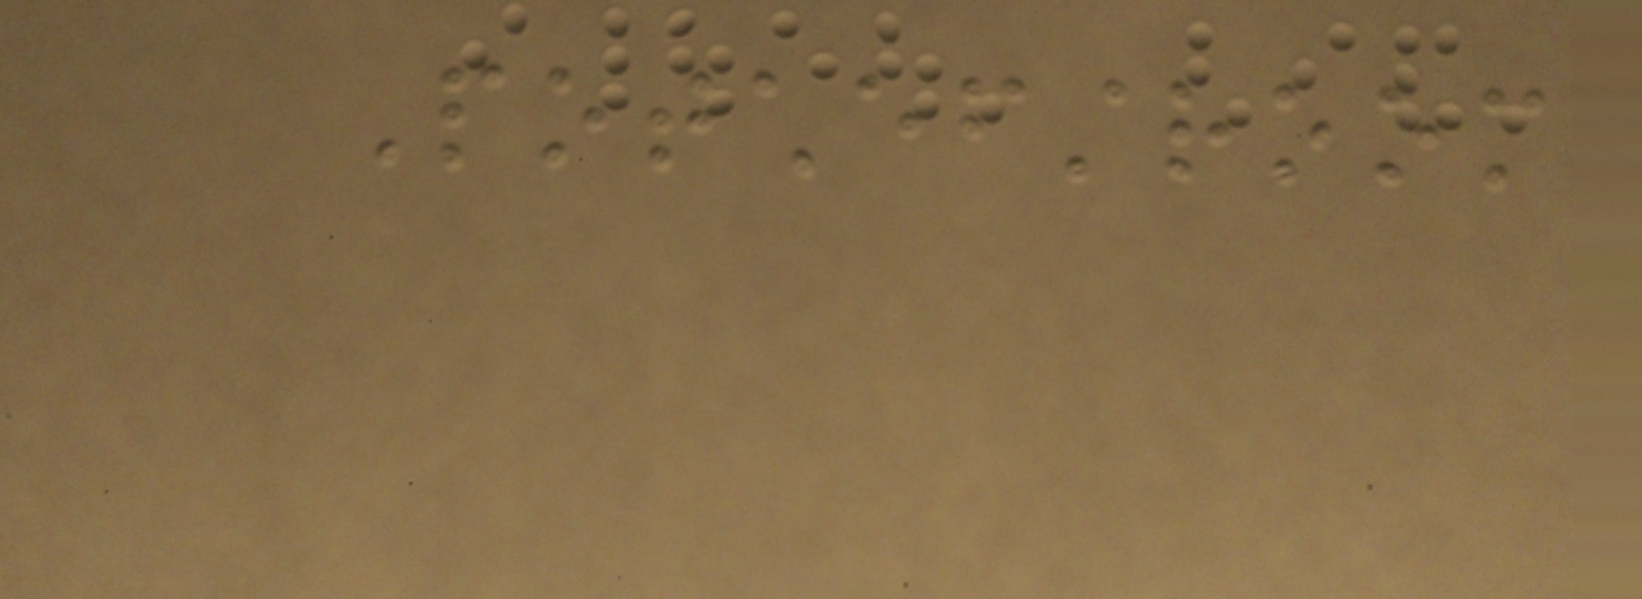Potchefstroom
